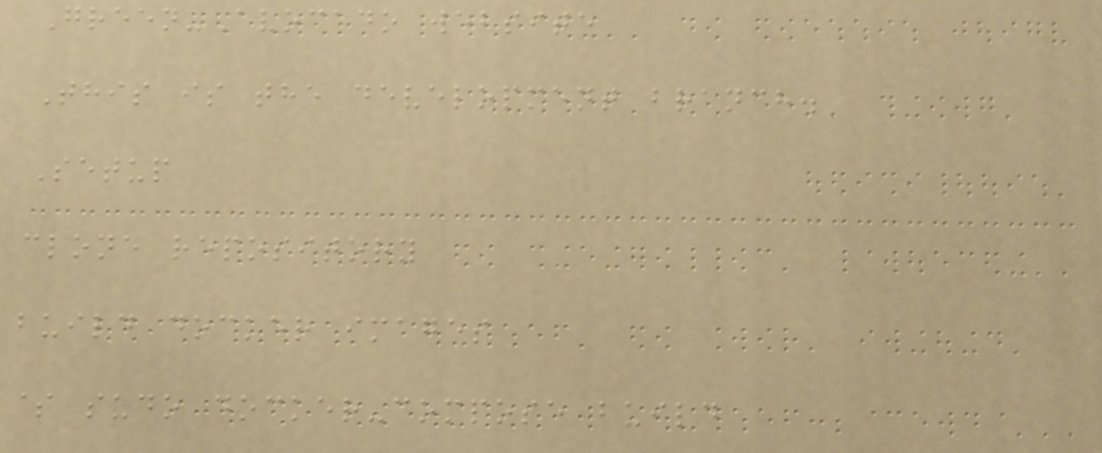Green-Avocado website
This is the development branch.
Setup
clone repository
build docker images
$ sudo docker-compose build
